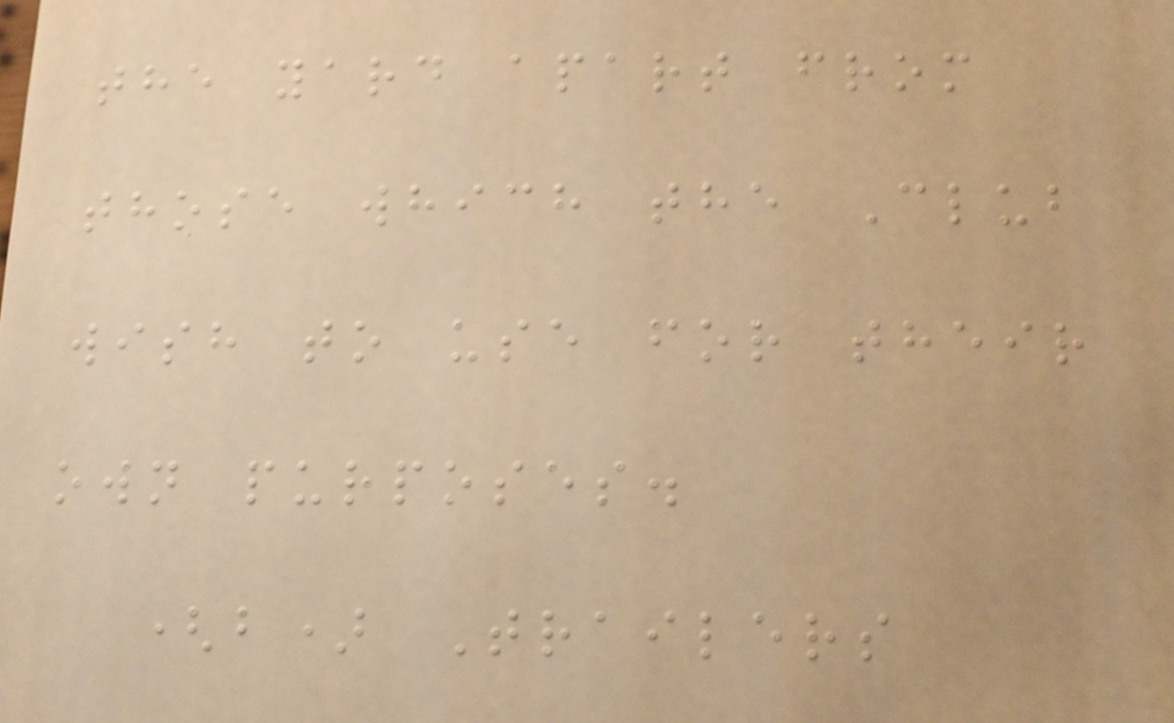the yard apart from
those which the Club
wish to use for their
own purposes.
(b) Trailers
